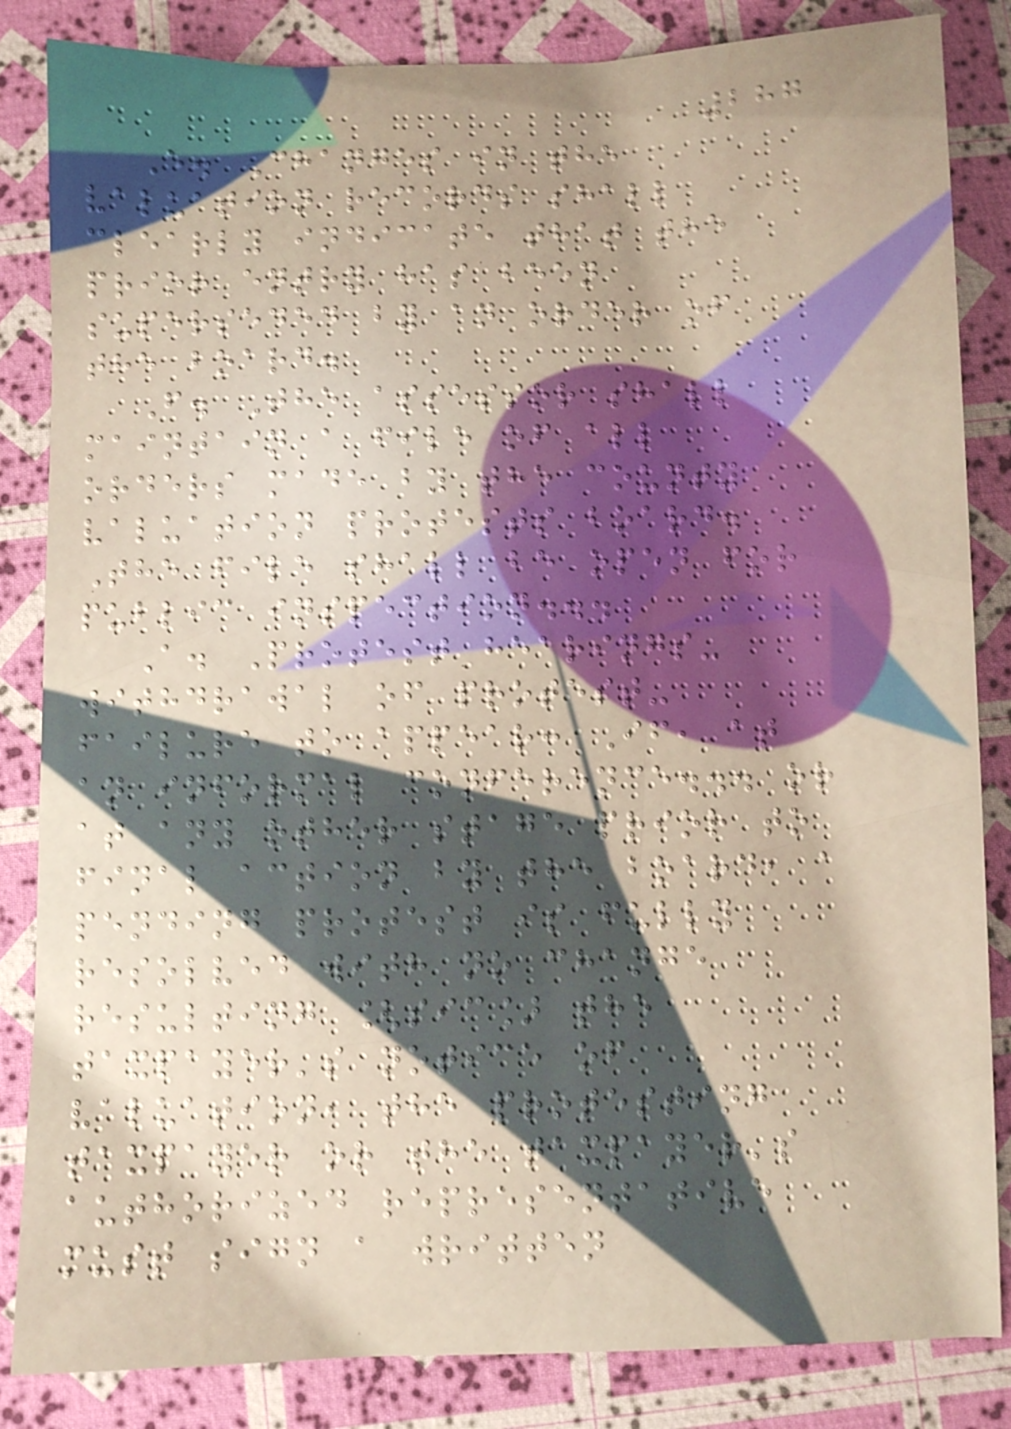287
E. Changes in the
valuation records shall
clearly indicate that the
prior entry has been
superseded by an order of
the board.
F. The assessor shall
maintain a file of all
orders made by the county
valuation protests board.
The file shall be open for
public inspection...
A. Protest hearings-
withdrawal of protest-
failure to appear: If, at
an informal conference... or
at any other stage prior to
final action by the board, a
pending protest is fully
resolved with no change
resulting [sic] the
taxpayer's notice of
valuation, the protesting
taxpayer or the taxpayer's
authorized representative
must sign a written
